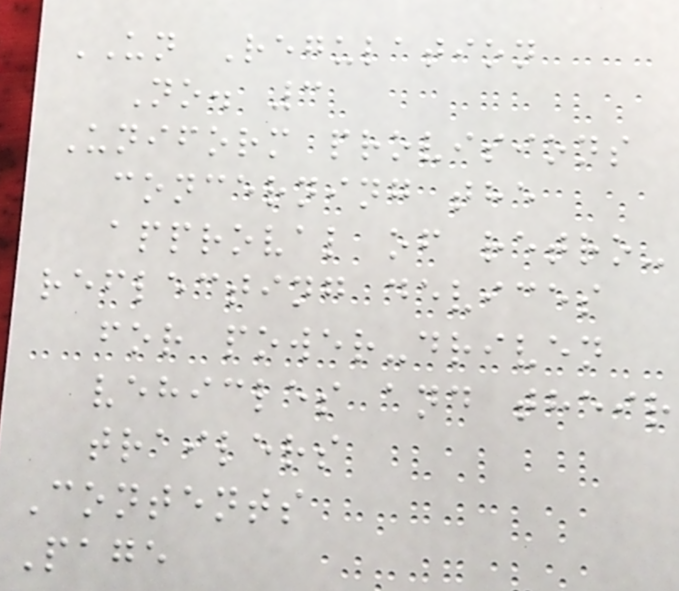UN Regulation
No. 3
Uniform provisions
concerning the
approval of retro-
reflecting devices
for power-driven
vehicles and their
trailers
Contents
Page
